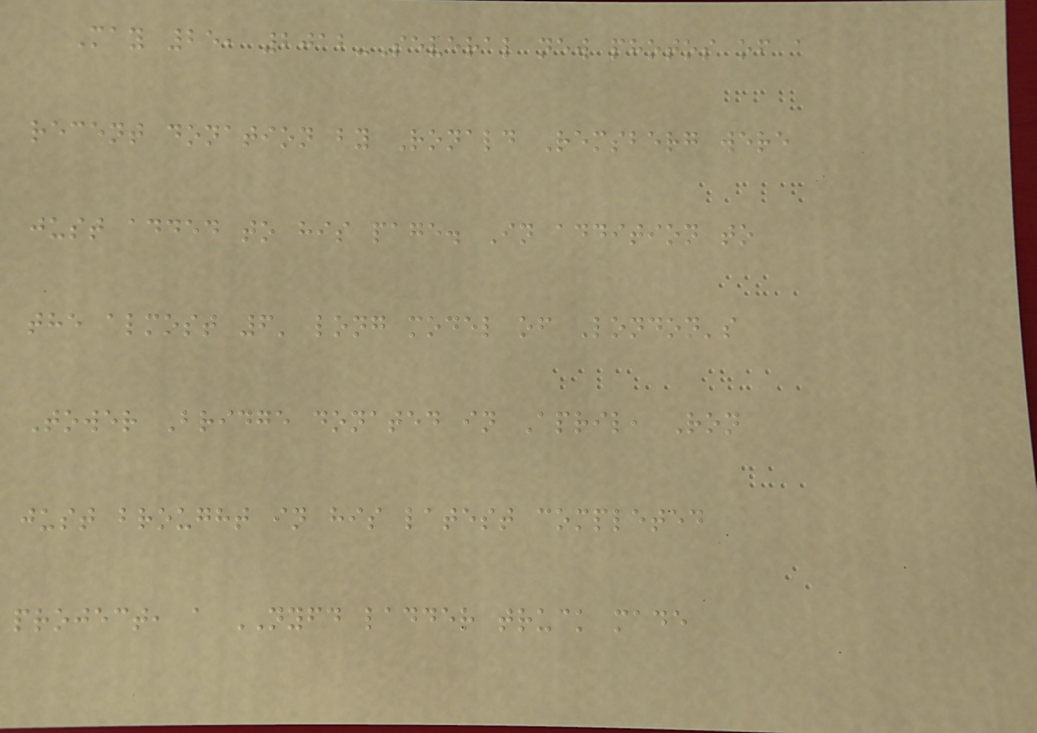May 25, 2012-Several new photos of a
recent donation by Ronald Remsberg were
just added to his page. In addition to
the almost 6' long model of London's
Tower Bridge donated in April, Ron
just brought in his latest completed
project, a NYFD ladder truck made
